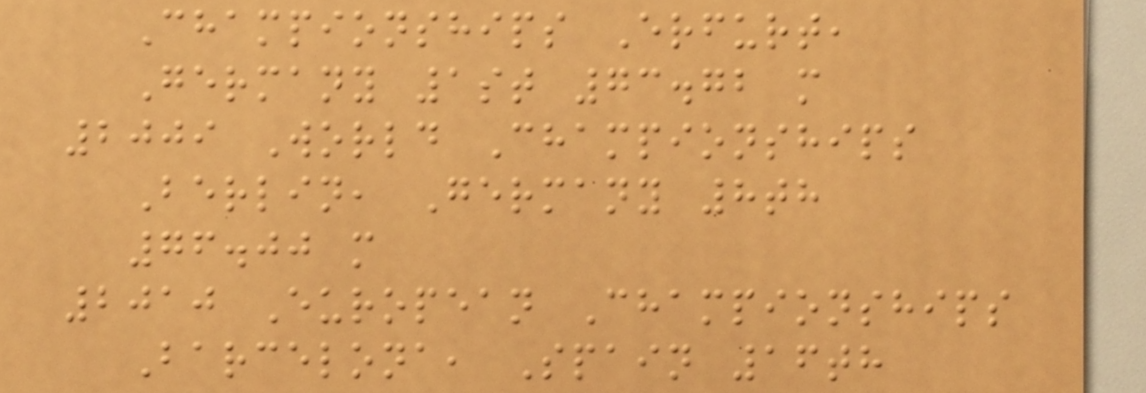Championships Erfurt,
Germany 1st 73.72 m
2009 World Championships
Berlin, Germany 8th
76.00 m
2010 European Championships
Barcelona, Spain 16th
